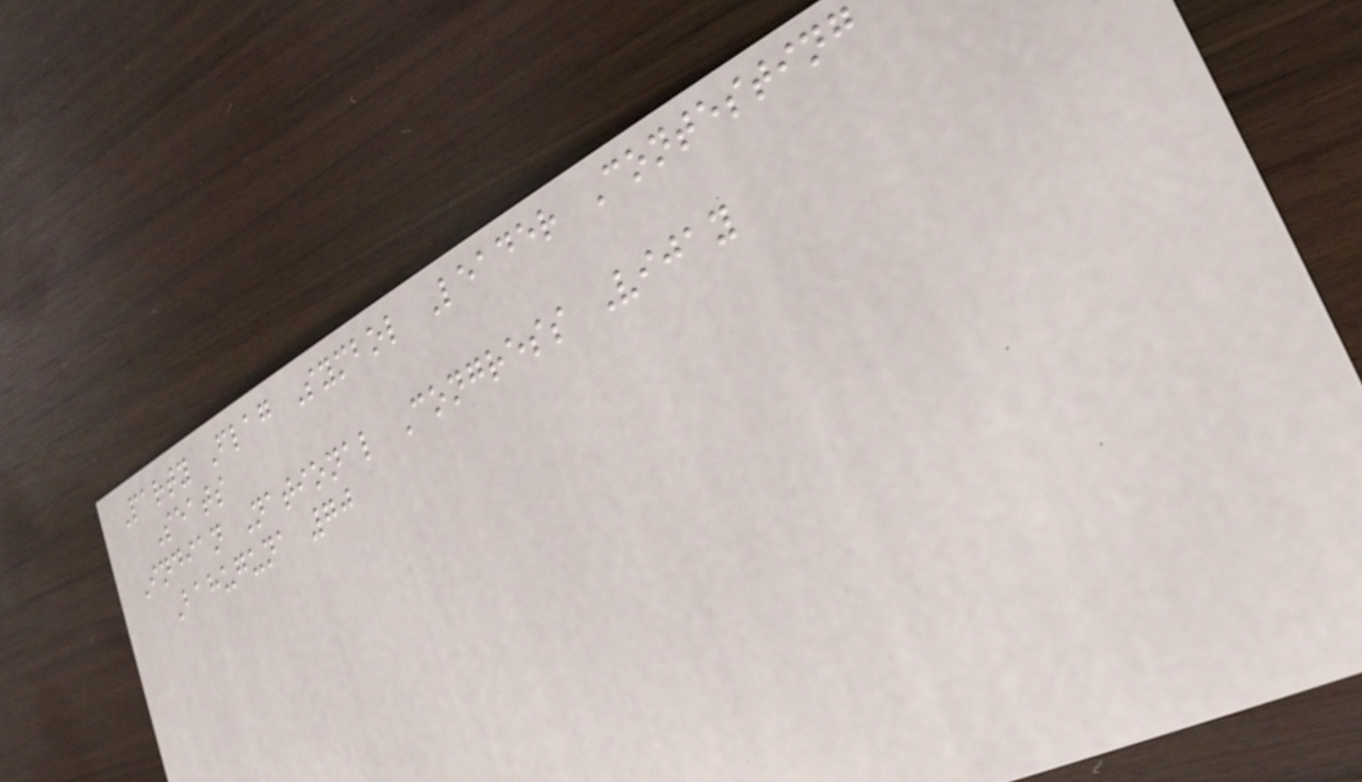Party Flag Symbol Leader Contesting
Seats
Indian National Congress Vijay
Bahuguna 70
